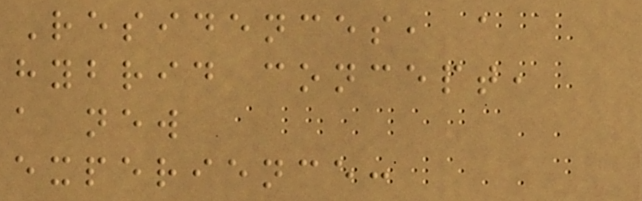Residences, a
hybrid concept,
a new
experience:
